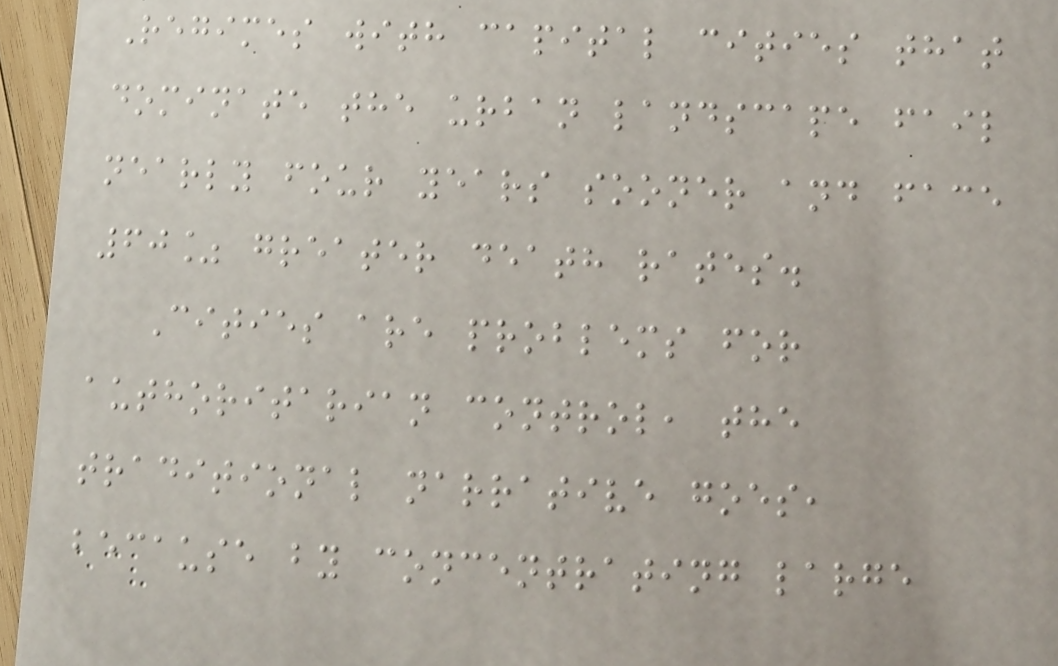Regimes with capital cities that
dominate the urban landscape fail
nearly four years sooner and face
60% greater death rates.
Cities are problems for
authoritarian control, the
traditional narrative goes,
because by concentrating large
